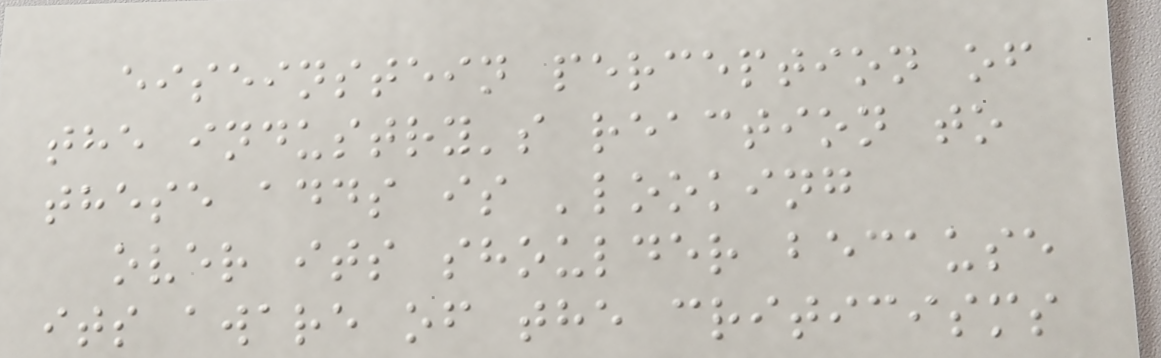eiseinstein perception of
the industry's reaction to
these adds is 'looking
over its shoulder because
its aware of the criticisms
